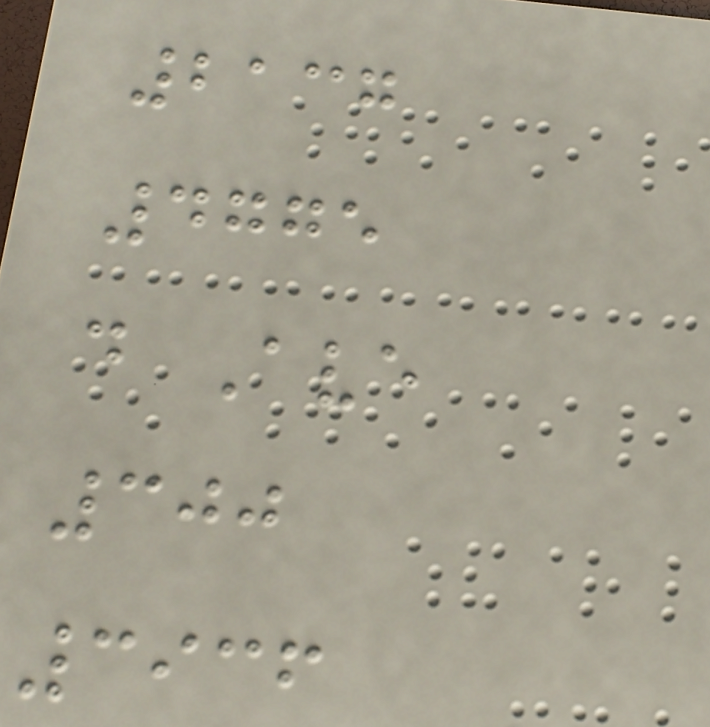2137
4775
d Ave
300
3936
